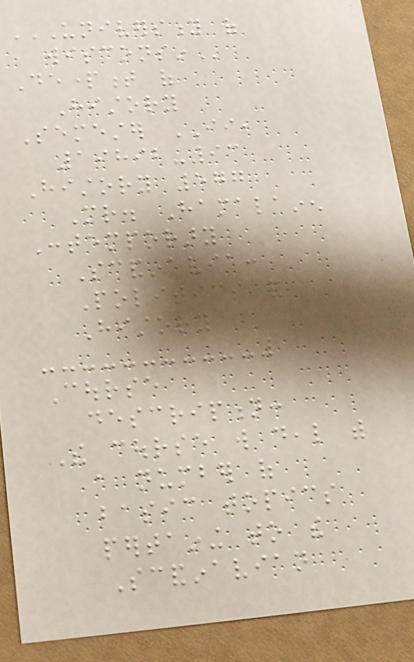UNIVERSITY OF
WISCONSIN
Department of
History
Semester II,
19892-93
History 577
Mr. Hamalainen
Contemporary
Scandinavia:
Politics and
History
Course
description:
The course will deal with
a number of
basic topics
pertaining to the
Scandinavian
